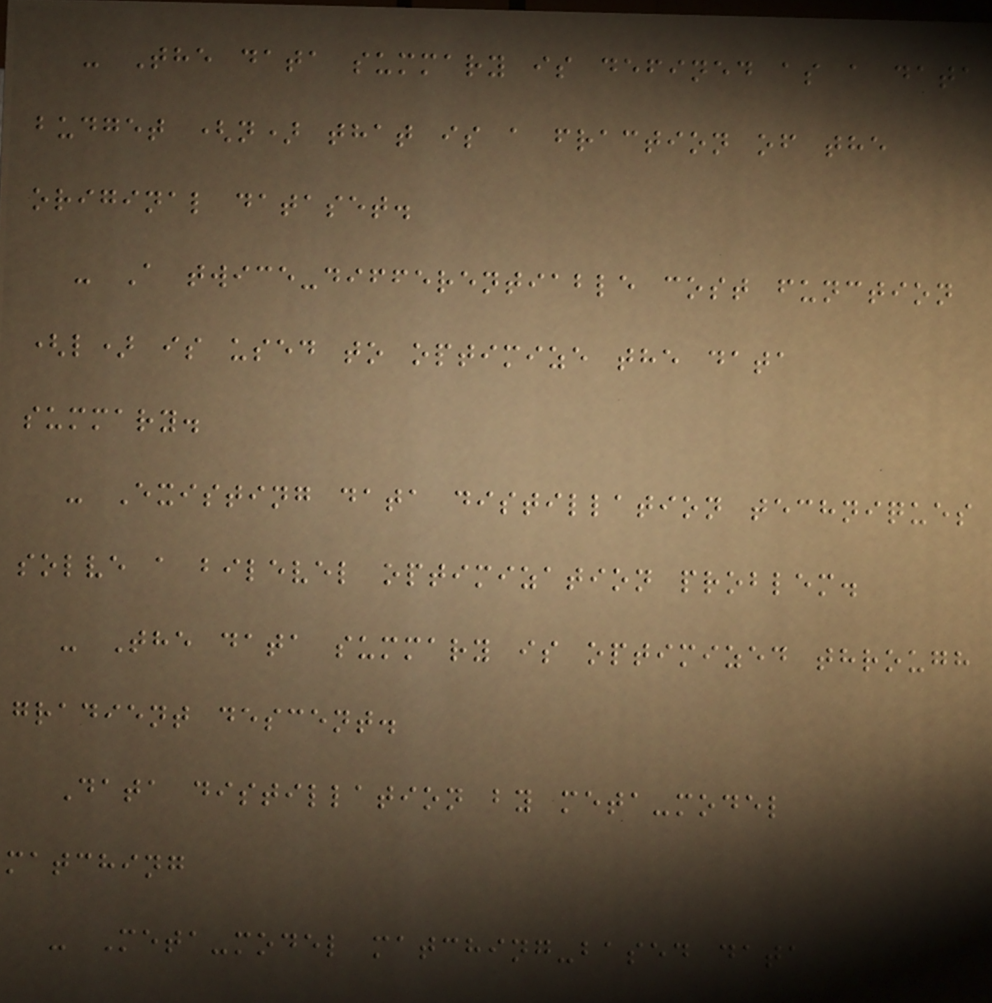- The data summary is defined as a data
budget (n) that is a fraction of the
original dataset.
- A twice-differentiable cost function
(l) is used to optimize the data
summary.
- Existing data distillation techniques
solve a bilevel optimization problem.
- The data summary is optimized through
gradient descent.
Data distillation by meta-model
matching
- Meta-model matching-based data
